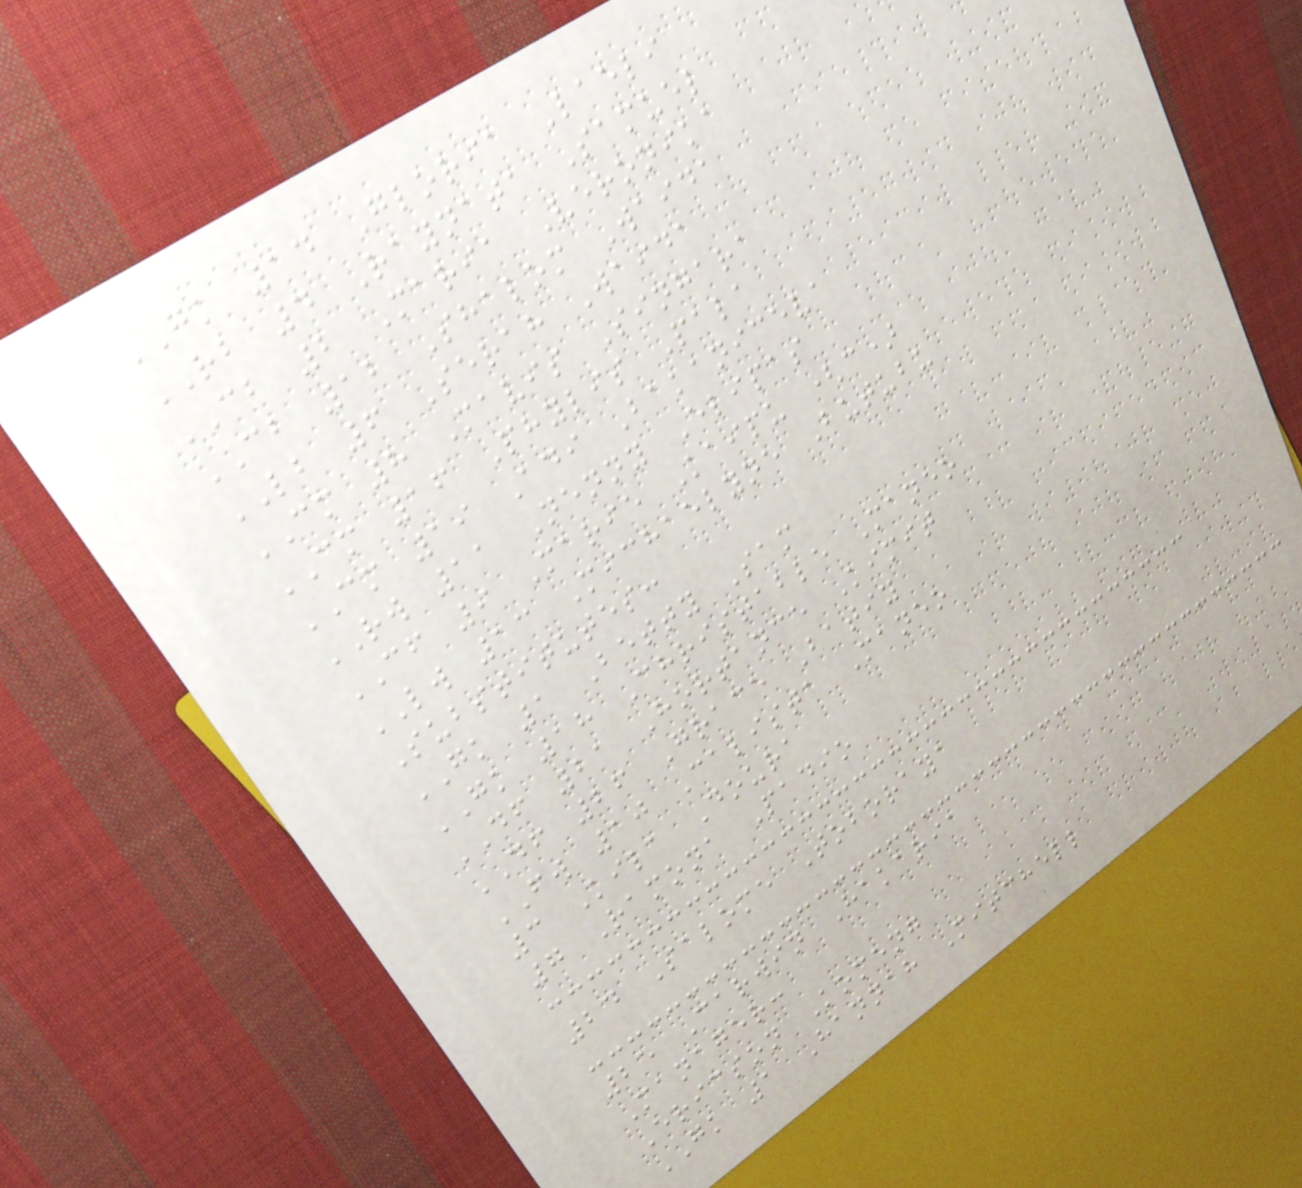GK 14 Gloria Laeli
RB 4 Raynata Samuel
CB 2 Maria Veronika
CB 12 Shalom Waida
LB 6 Serah Waida
CM 8 Mavis Singara
CM 16 Phylis Pala
CM 19 Adi Bakaniceva
RW 11 Nenny Elipas
CF 9 Marie Kaipu (c)
LW 13 Michaelyne Butubu
Substitutes:
GK 1 Betty Sam
GK 18 Christable Maneo
DF 21 Hortance Kimit
DF 26 Grace Batiy
FW 10 Calista Maneo
3 Kila Doura
7 Ramona Padio
24 Salome Toboraya
25 Carwin Hakaria
Manager:
Ericson Komeng
GK 1 Hannah Mitchell
